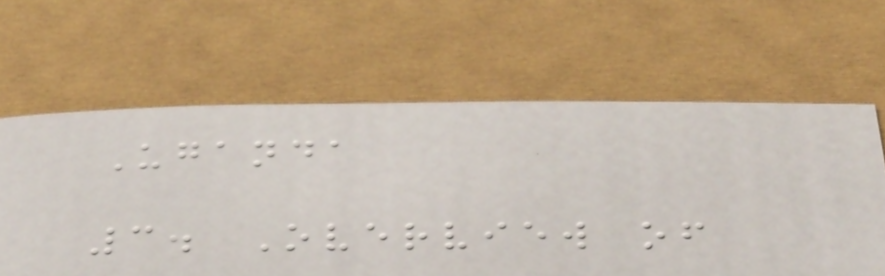Uganda
3. Overview of
